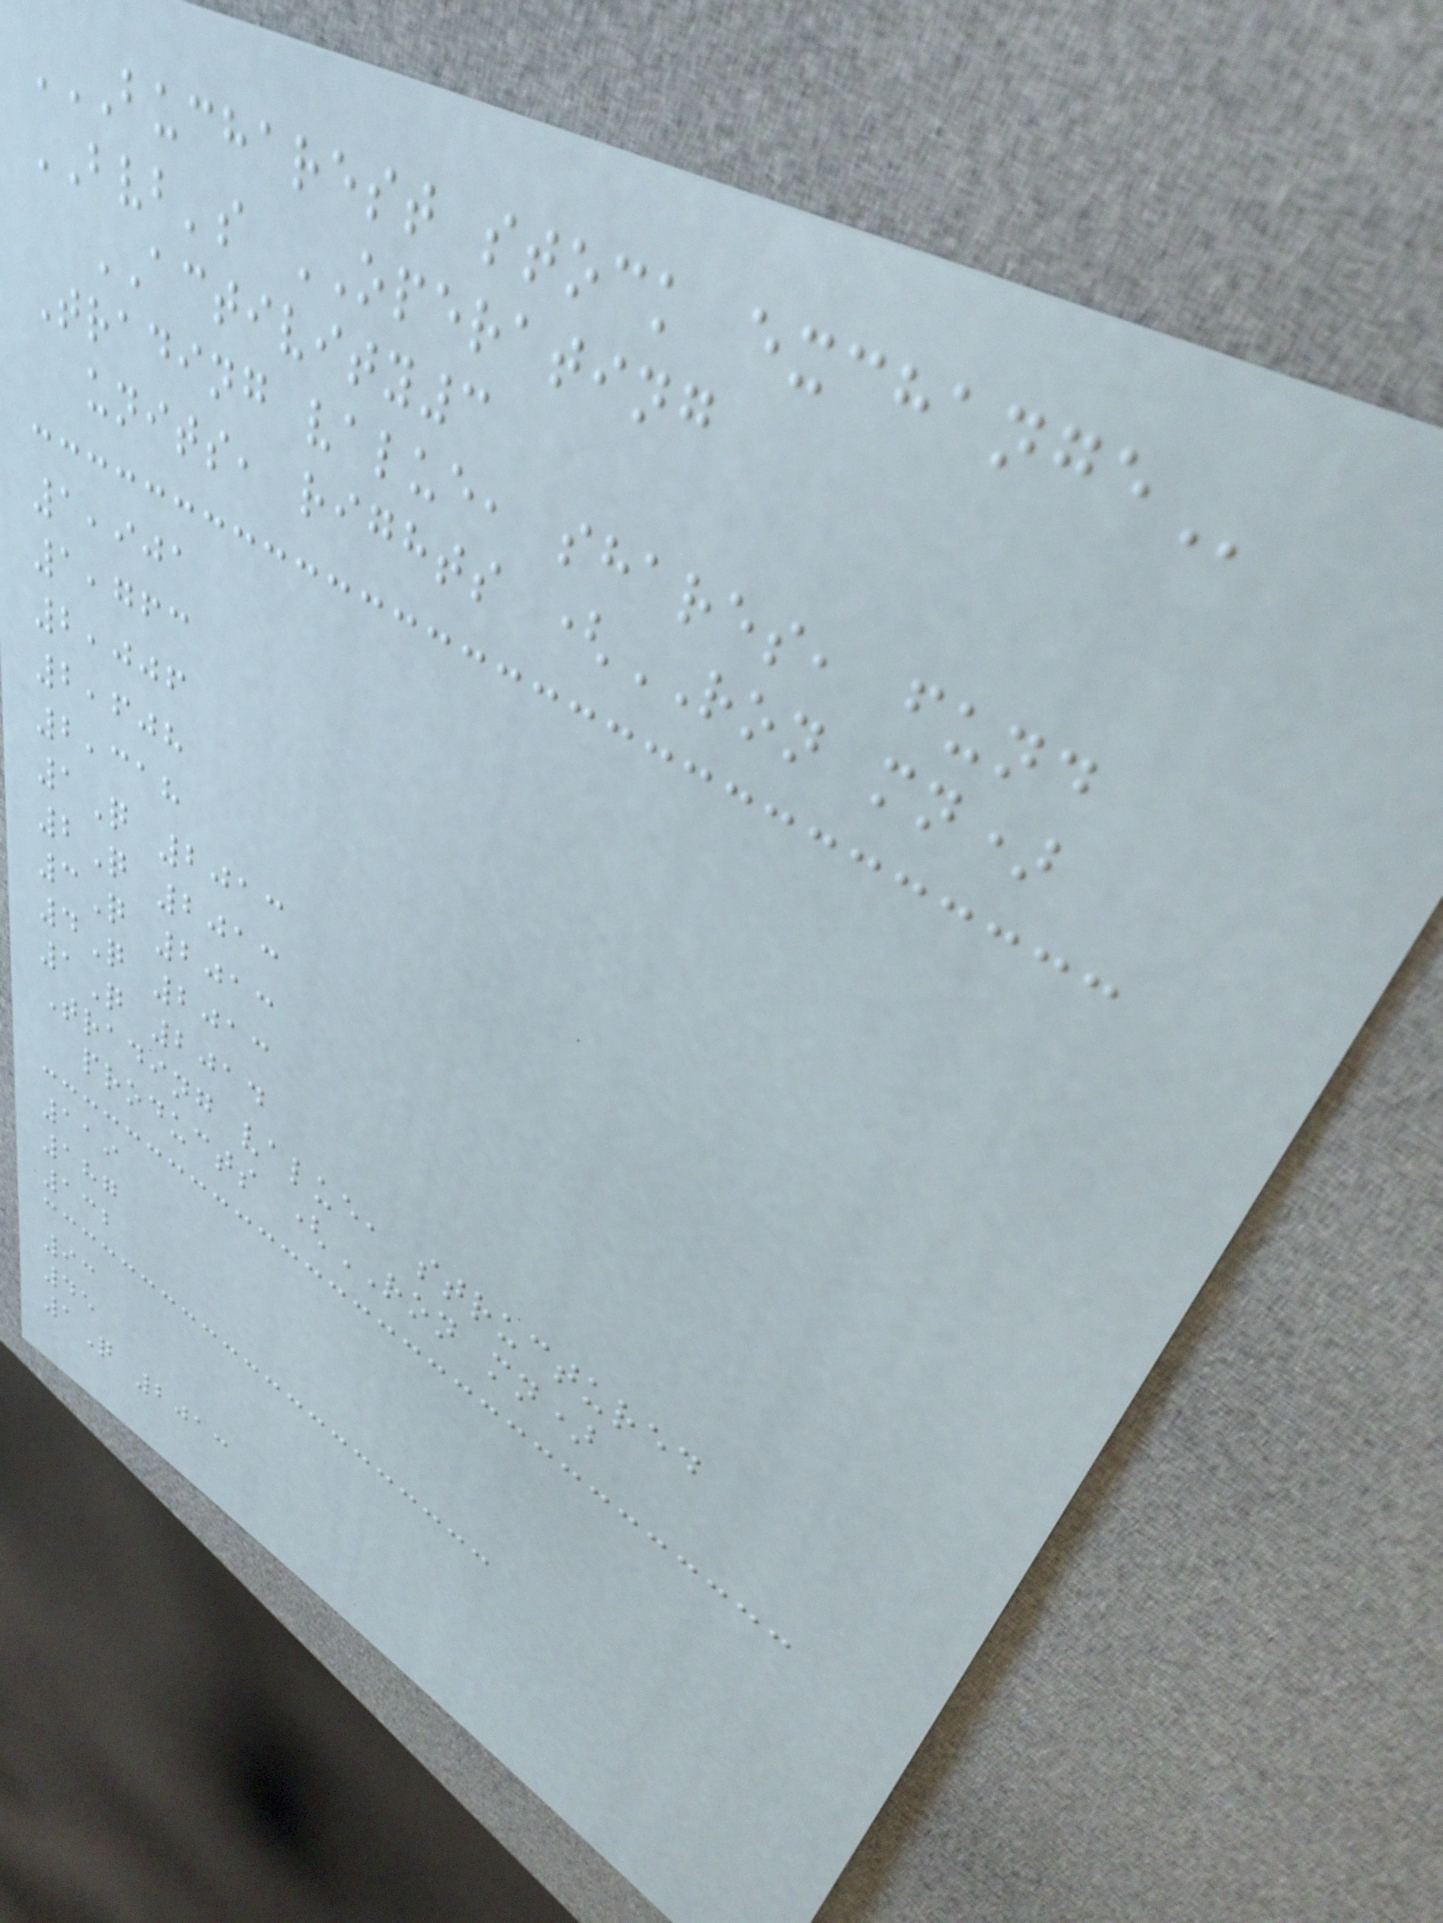BUCHAREST STOCK EXCHANGE
BVB's OPERATING
ACTIVITY3
Trading value, shares, fund
units, rights (RON mn)
1,901
1,763
2,006
2,608
2,318
1Q 2013
2Q 2013
3Q 2013
4Q 2013
1Q 2014
Trading value, structured
products (RON mn)
119
187
132
93
45
1Q 2013
